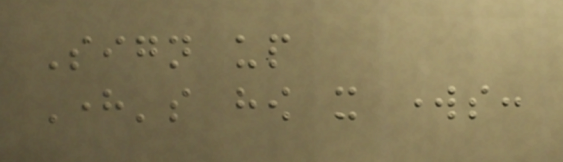Sign up
Here's how it works:
